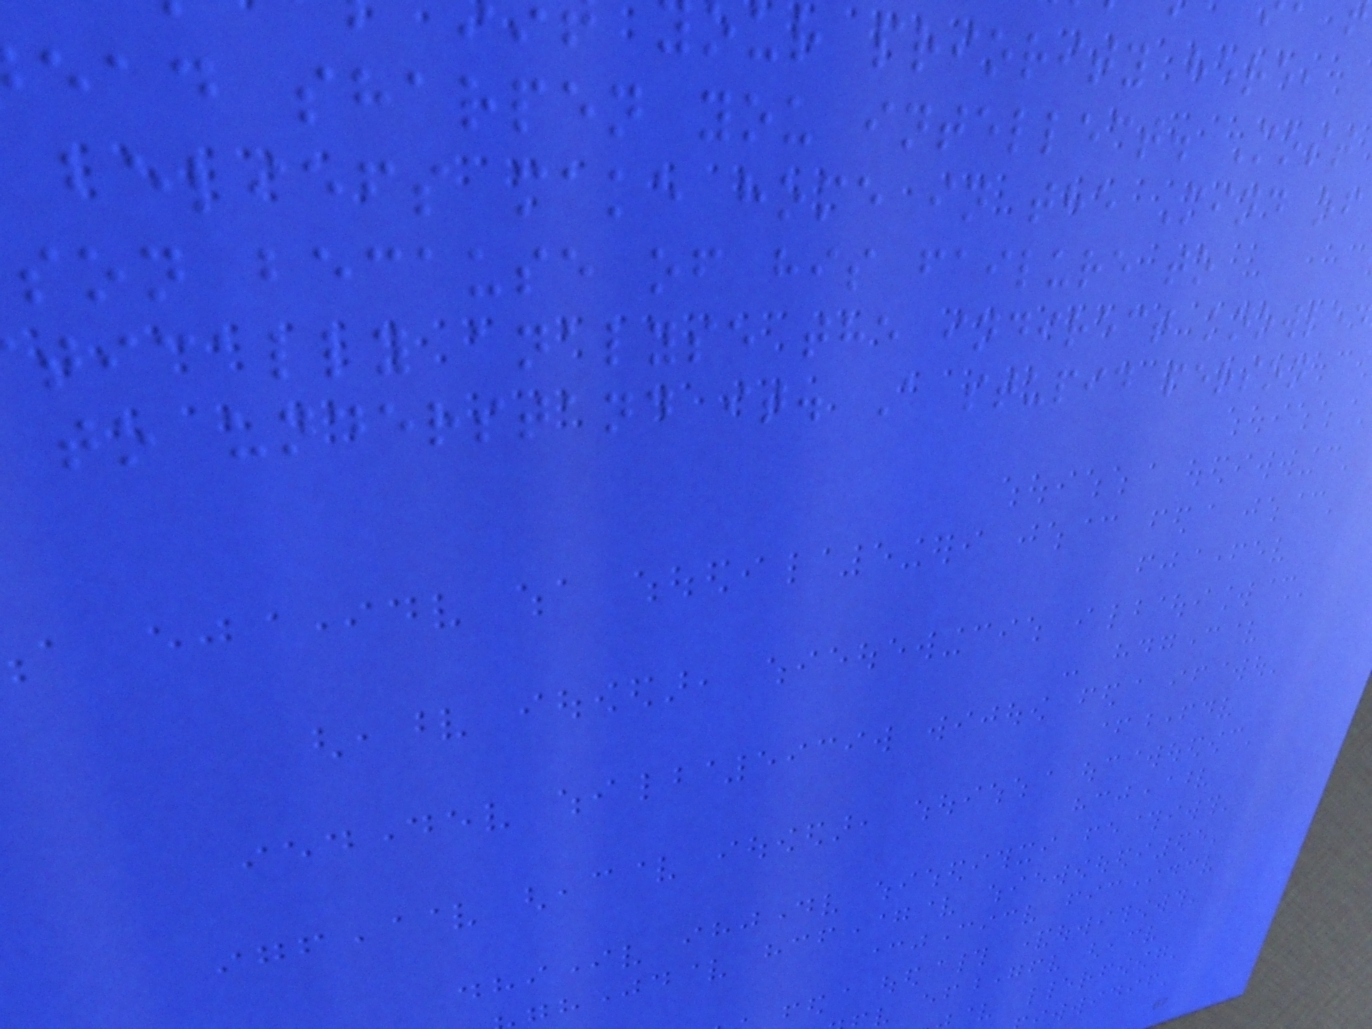our priority here,
ead sharpen you intellect. Most
beliefs make home in the Mind of
son because of his failure to
tically analyse the indirect knowle
to understand it. A stupid person
